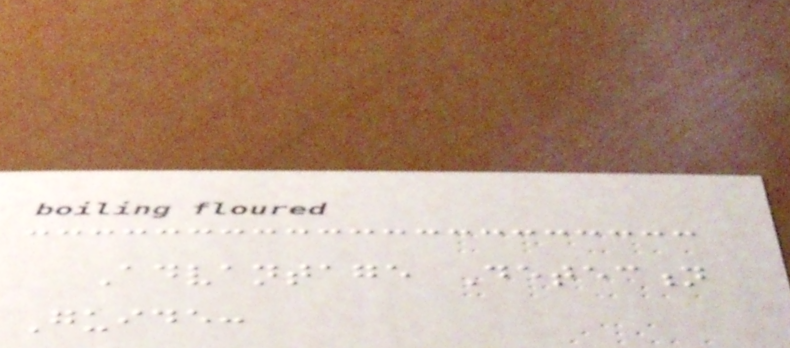Advantage Detection
Guide:
